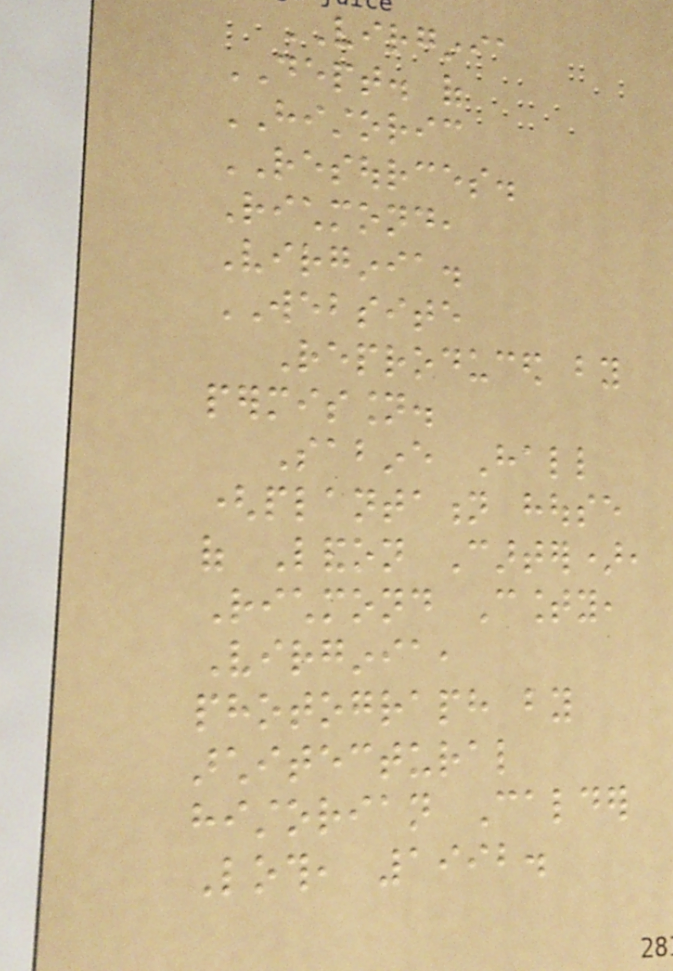VIRGINIA
DEPT. of
HISTORIC
RESOURCES.
Richmond,
Virginia.
WEBSITE
Reproduced by
permission.
Sabine Hall
(plantation house
of Landon Carter),
Richmond County,
Virginia,
photograph by
architectural
historian Calder
Loth, 1992.
